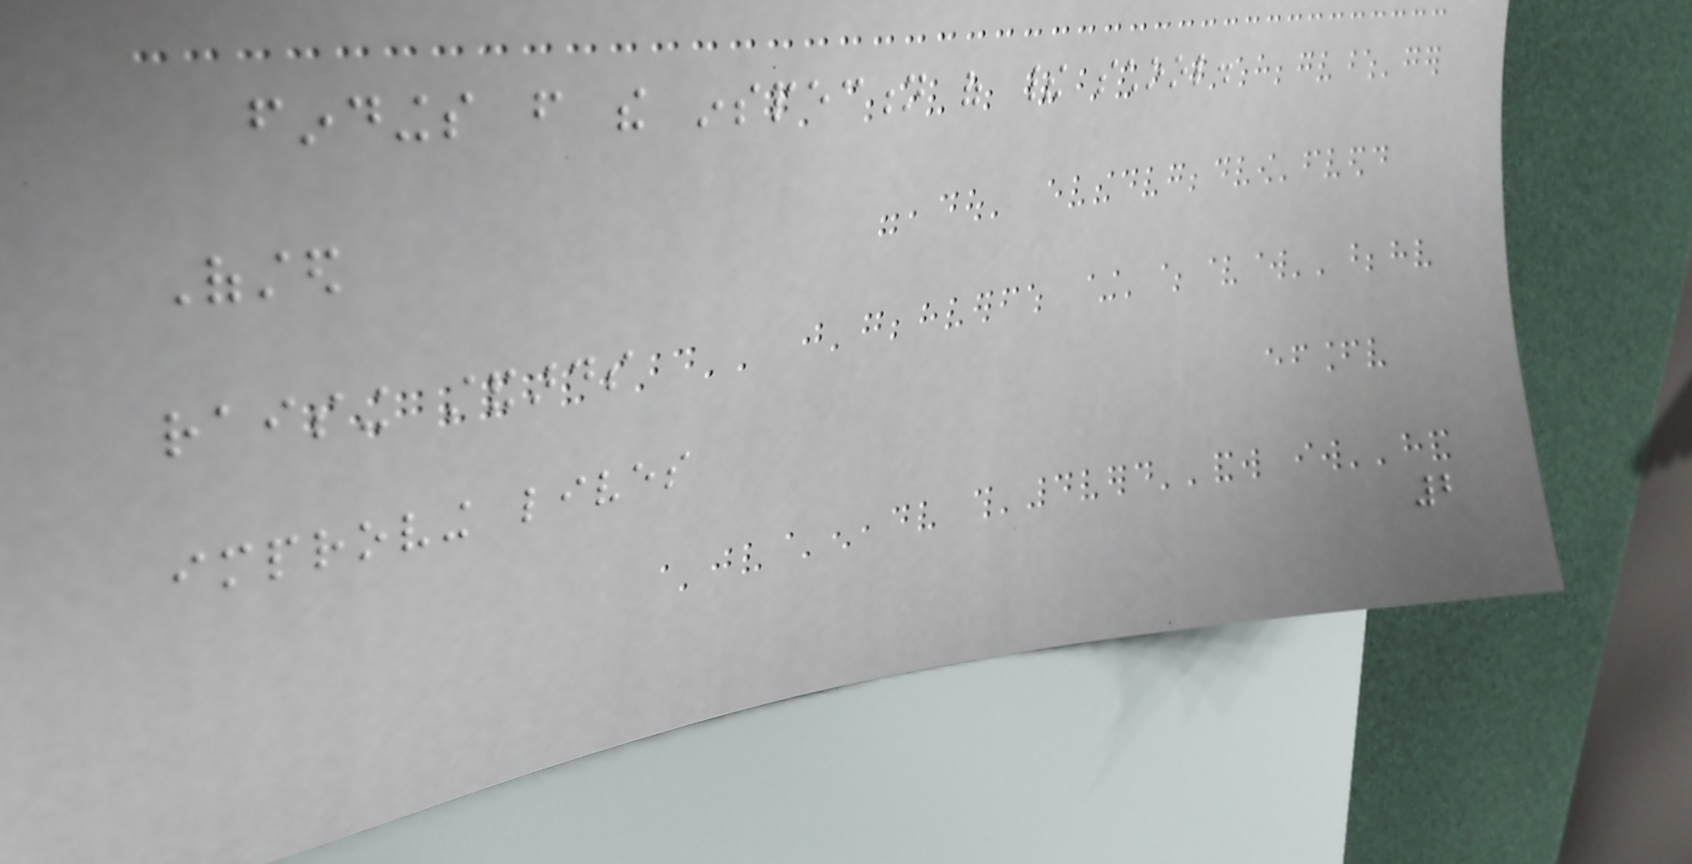findings from the inspection of their school.
Ofsted
raising standards
improving lives
2
